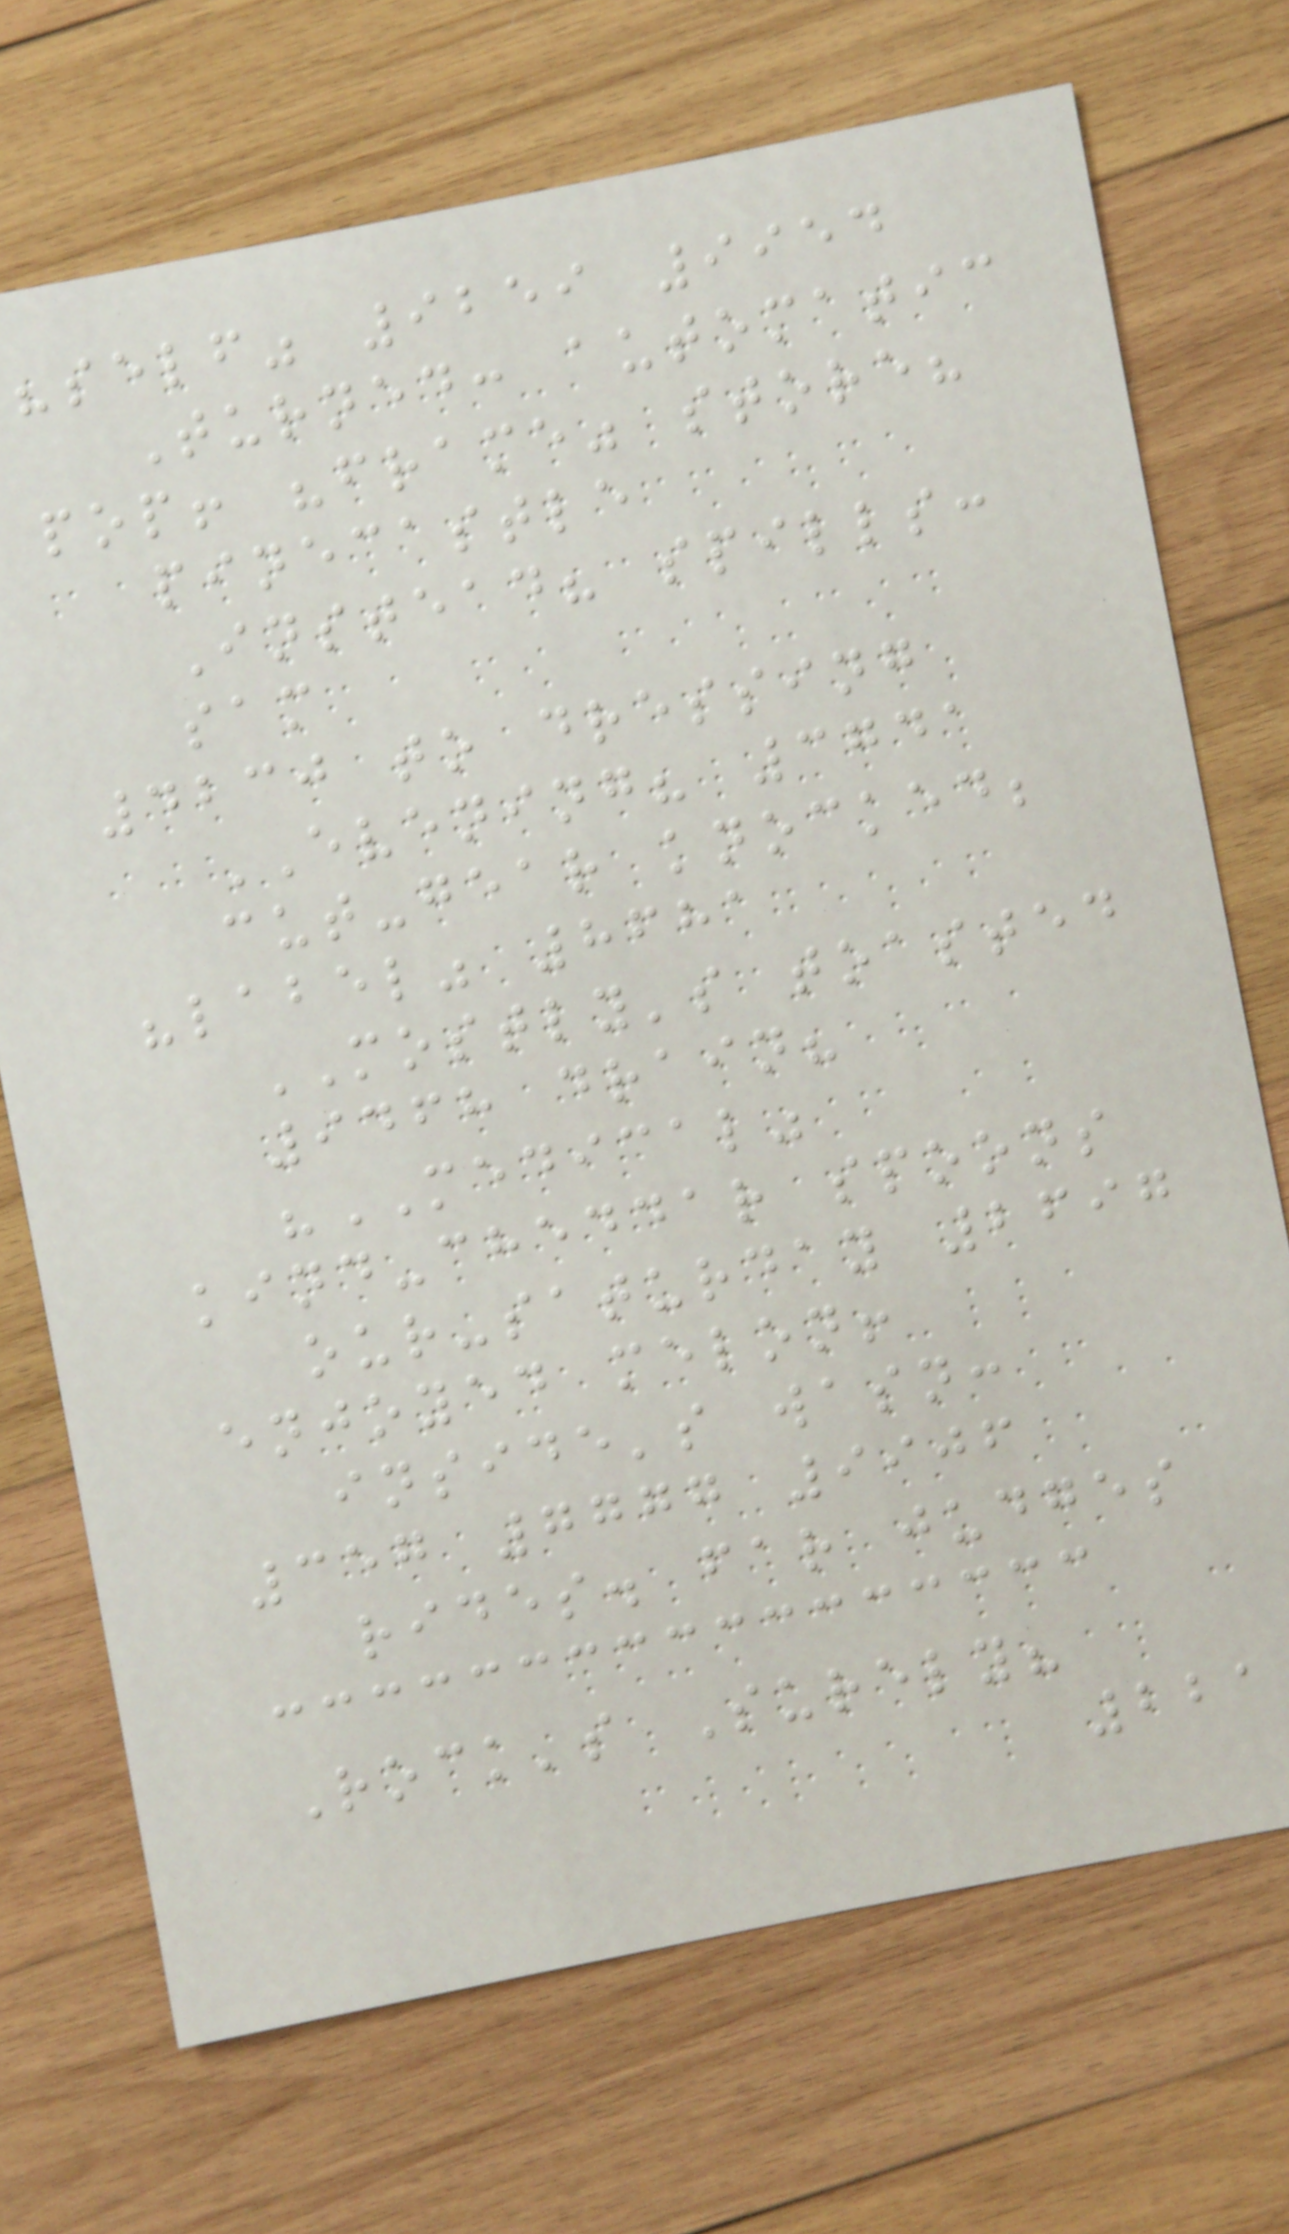"self" 9259 9954
Turned: automatic
pop! "frame" store?
pinecastle
Instead? spills:
sam
4230 to dressing
EVENING? 3741
cut-gear knocked;
"label" 8681
MOSTLY's toasted
9468 drain?
"MEDICAL"
kind-cheddar spoons
our-saturday 2697
enjoyed melon!
inside's wasn:
357 7777 9906
rides. far judges
Rock's Surely?
221
